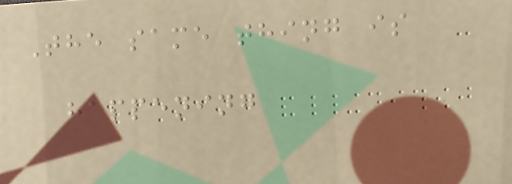The same thing is
happening
